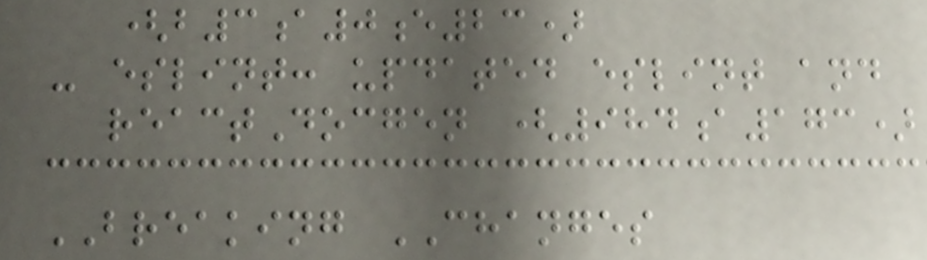(b3a0e23)
- eslint: updated eslint and
reactDocgen (984a173)
BREAKING CHANGES
